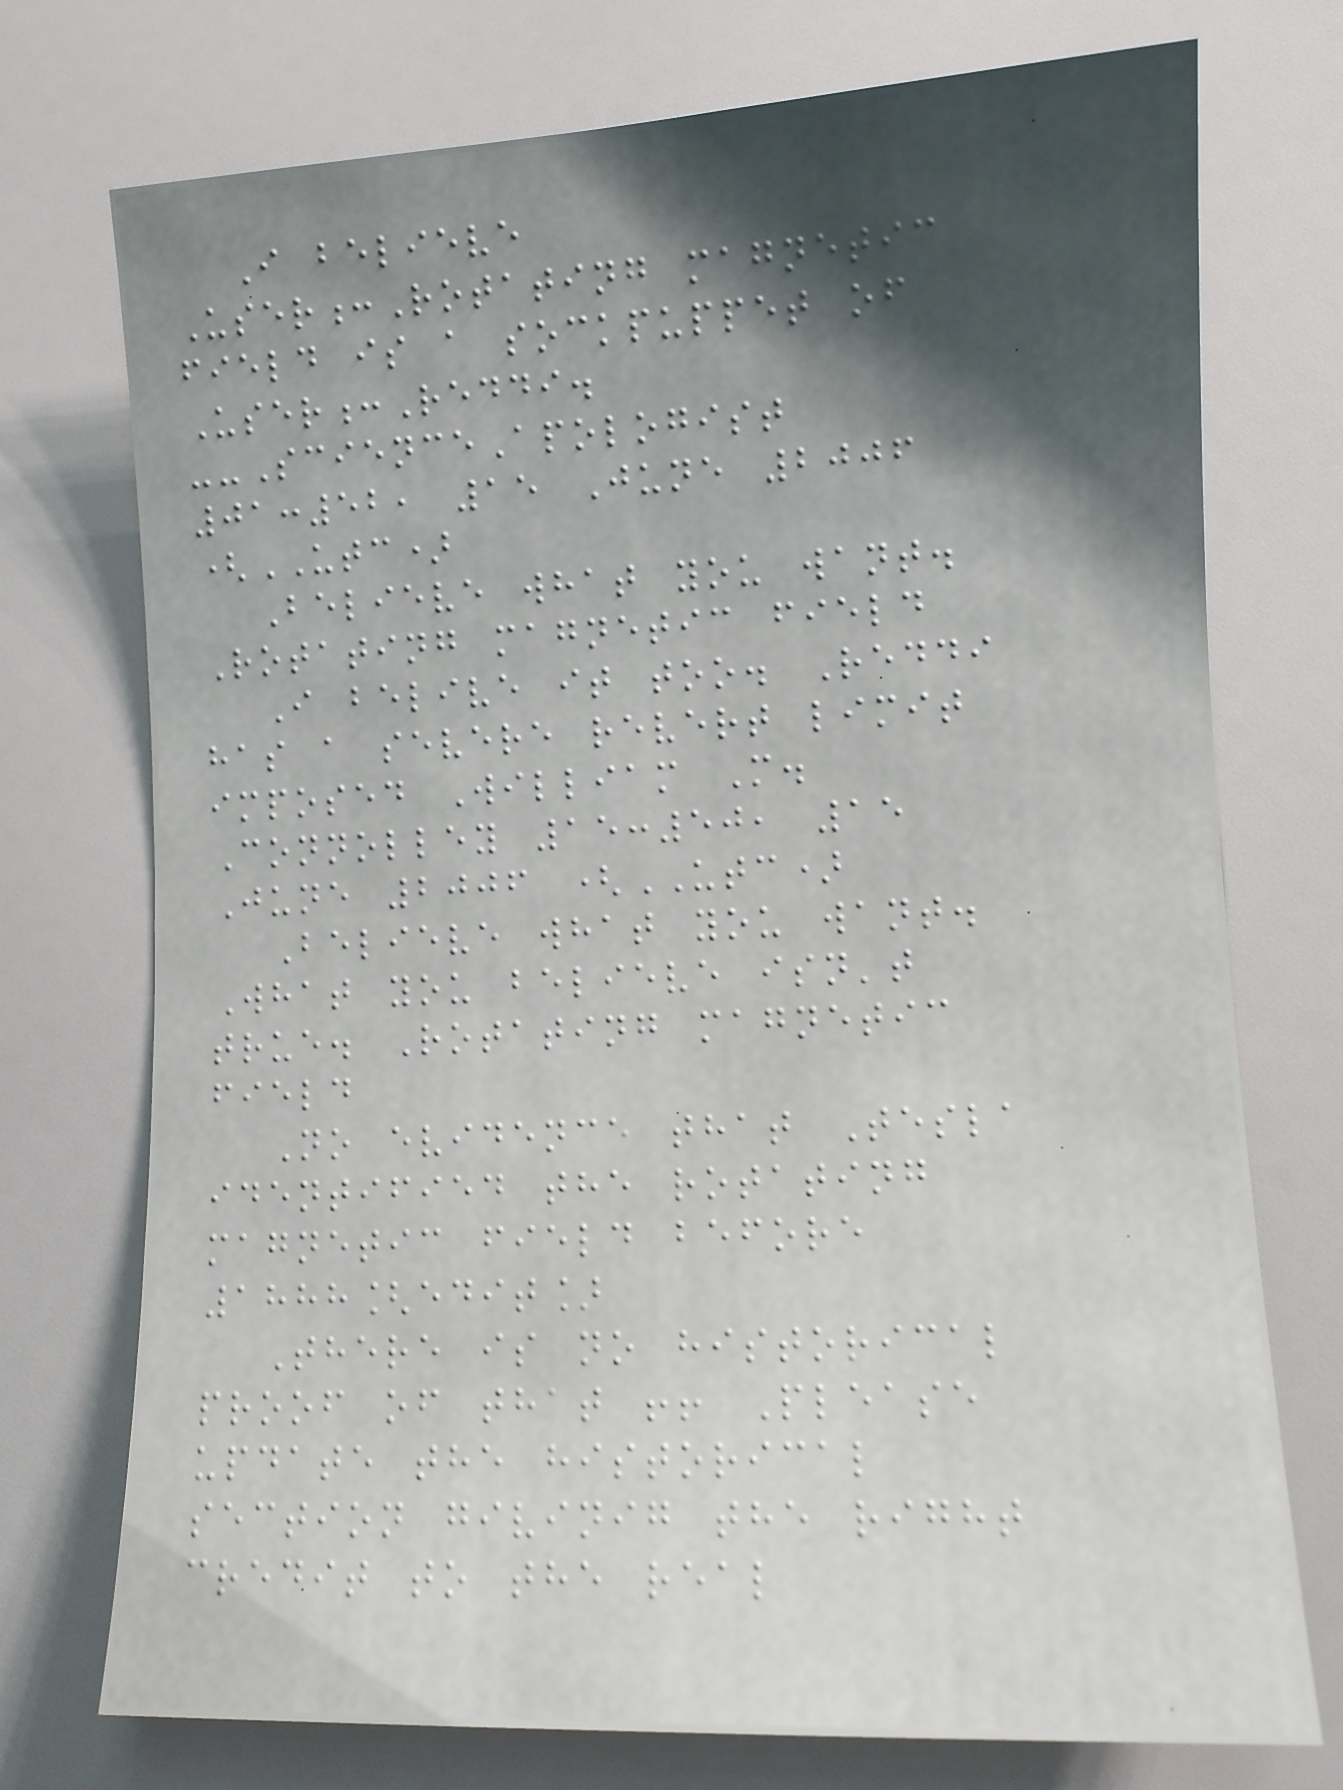I believe
User:Rotating magnetic
field is a sockpuppet of
User:Reddi.
--ScienceApologist
01:52, 15 June 2006
(UTC)
Believe what you want.
Rotating magnetic field
I belive it too. Reddi
has a severe revert limit
imposed William M.
Connolley 15:50, 15
June 2006 (UTC)
Believe what you want.
What you believe isn't
true. Rotating magnetic
field
No evidence that Tesla
identified the rotating
magnetic field before
1888[edit]
There is no historical
proof of that !! Please
update the historical
section givinig the right
credit to the real
